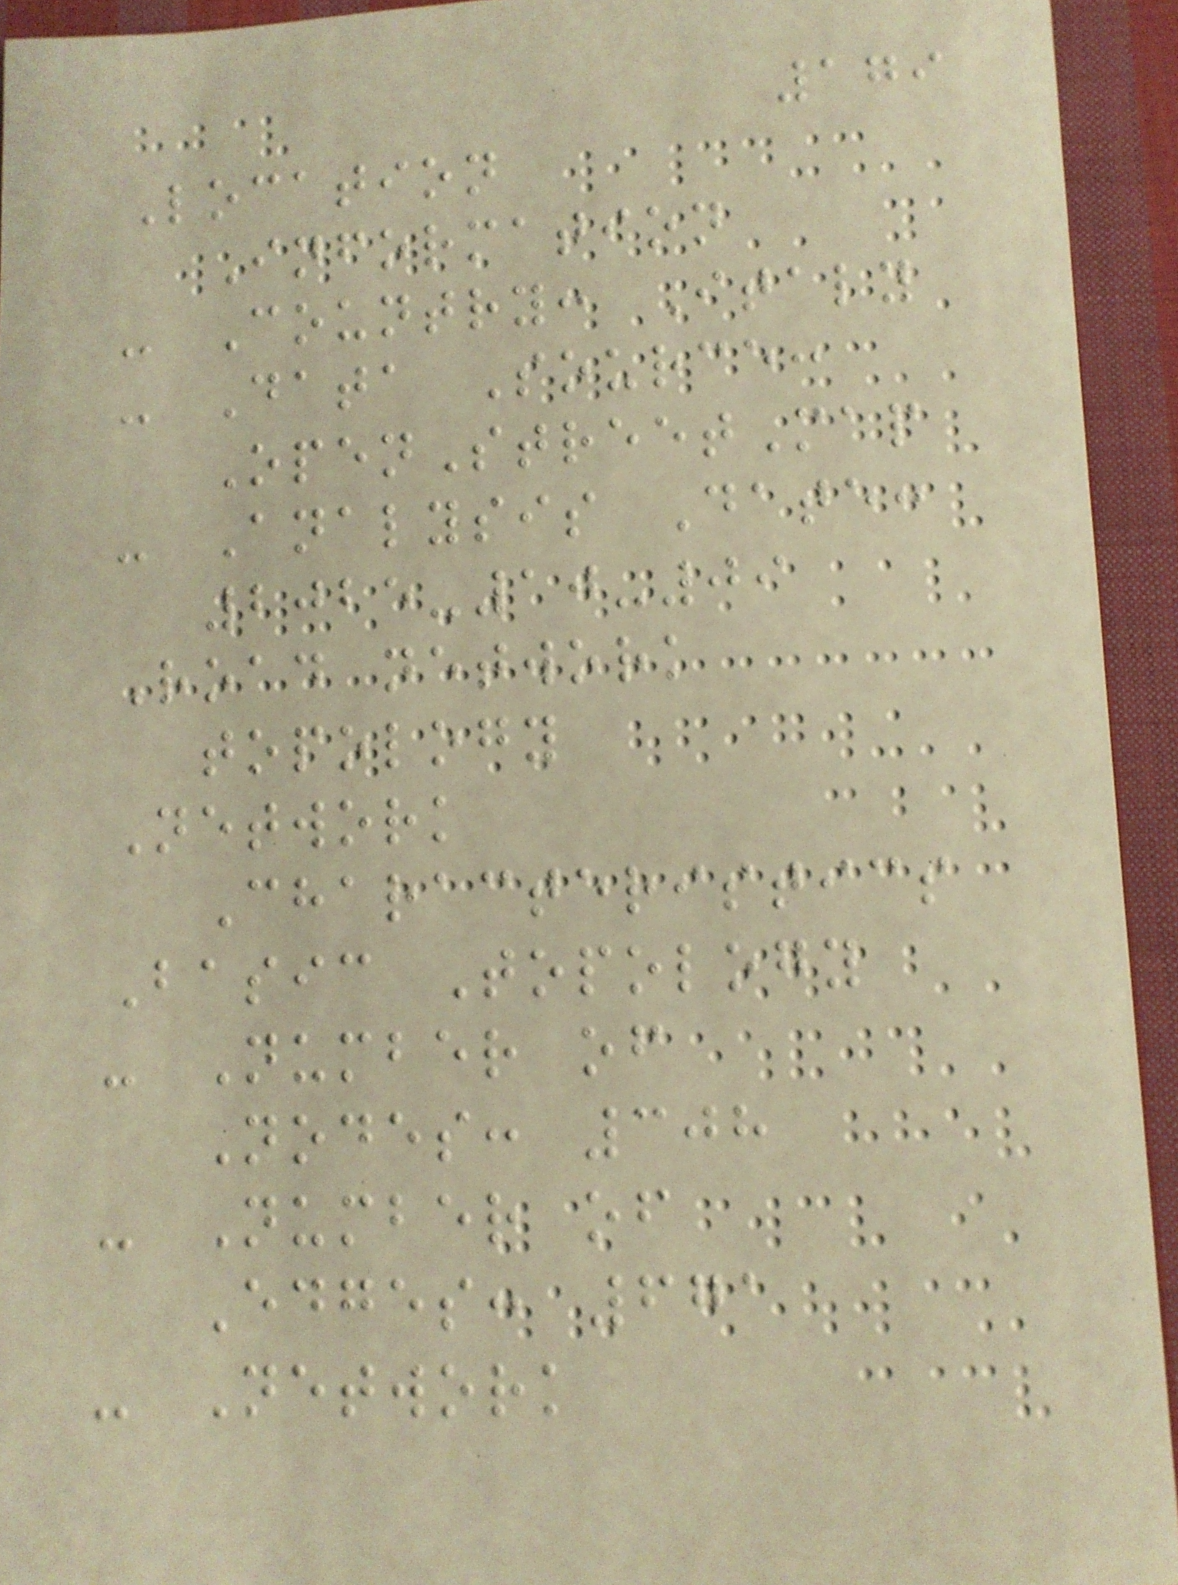179
Location
Information
- Country: Italy
- Data Source:
OpenStreetMap
- Analysis Date:
2025-10-09
Road network
topology
Network
Characteristics
Basic Topology
- Number of
Nodes: 308
- Number of
Edges: 671
- Network
